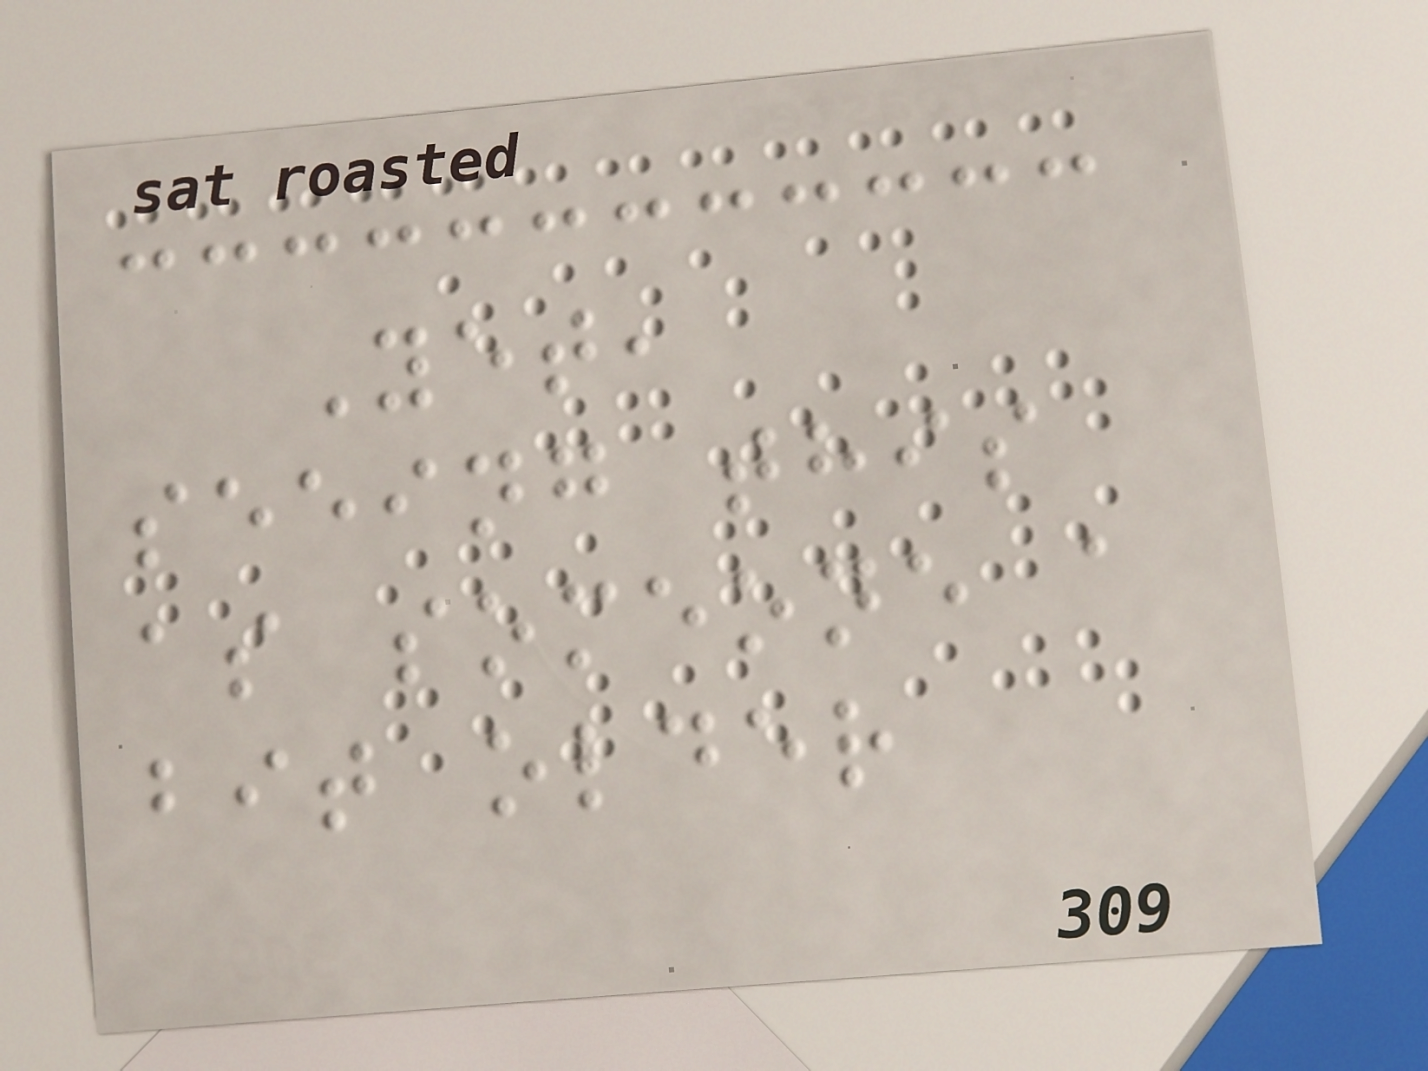Yet,
seeing this
as someone a
bit older
